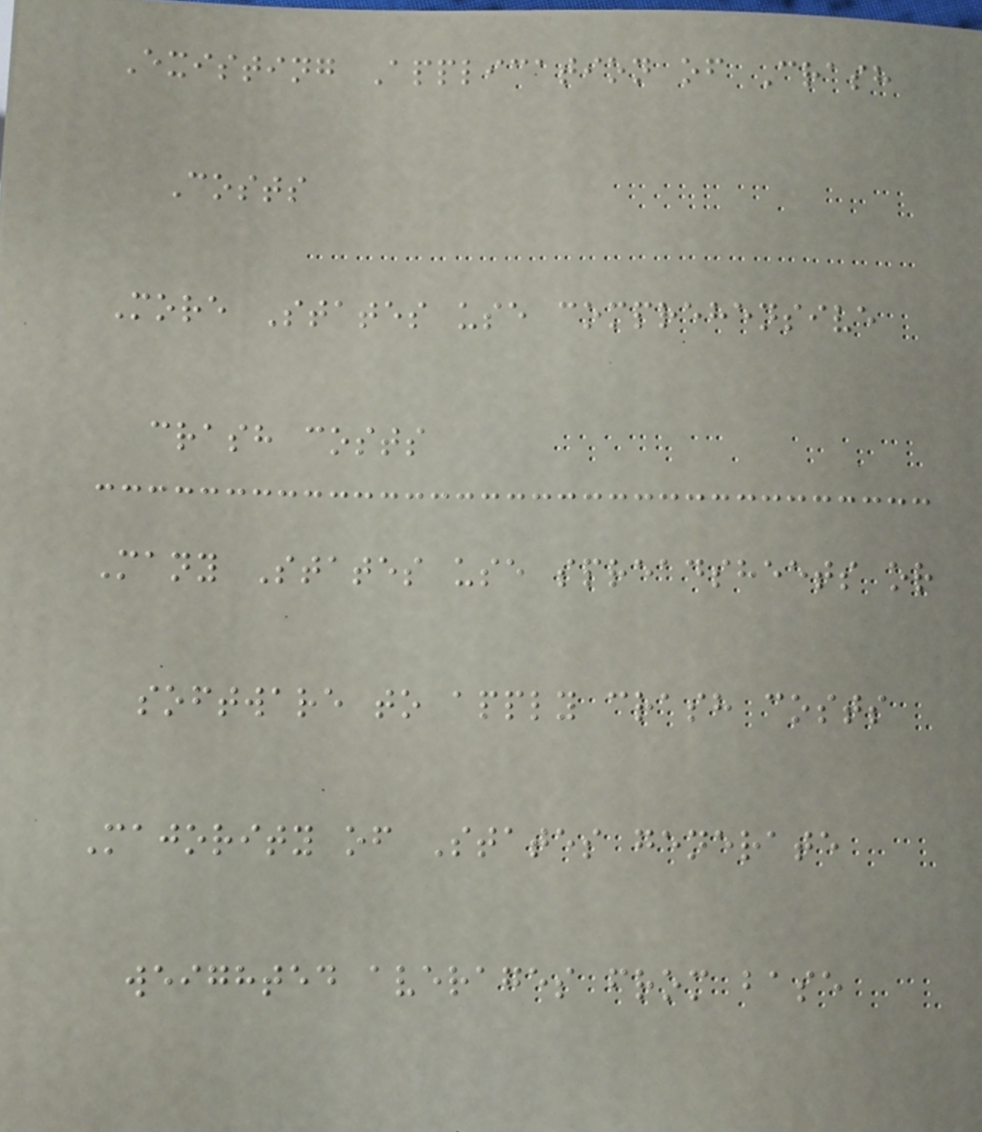Existing Application of Crash
Costs
More States use comprehensive
crash costs
Many States use spreadsheets or
software to apply crash costs
Majority of States generate
weighted averages from base
